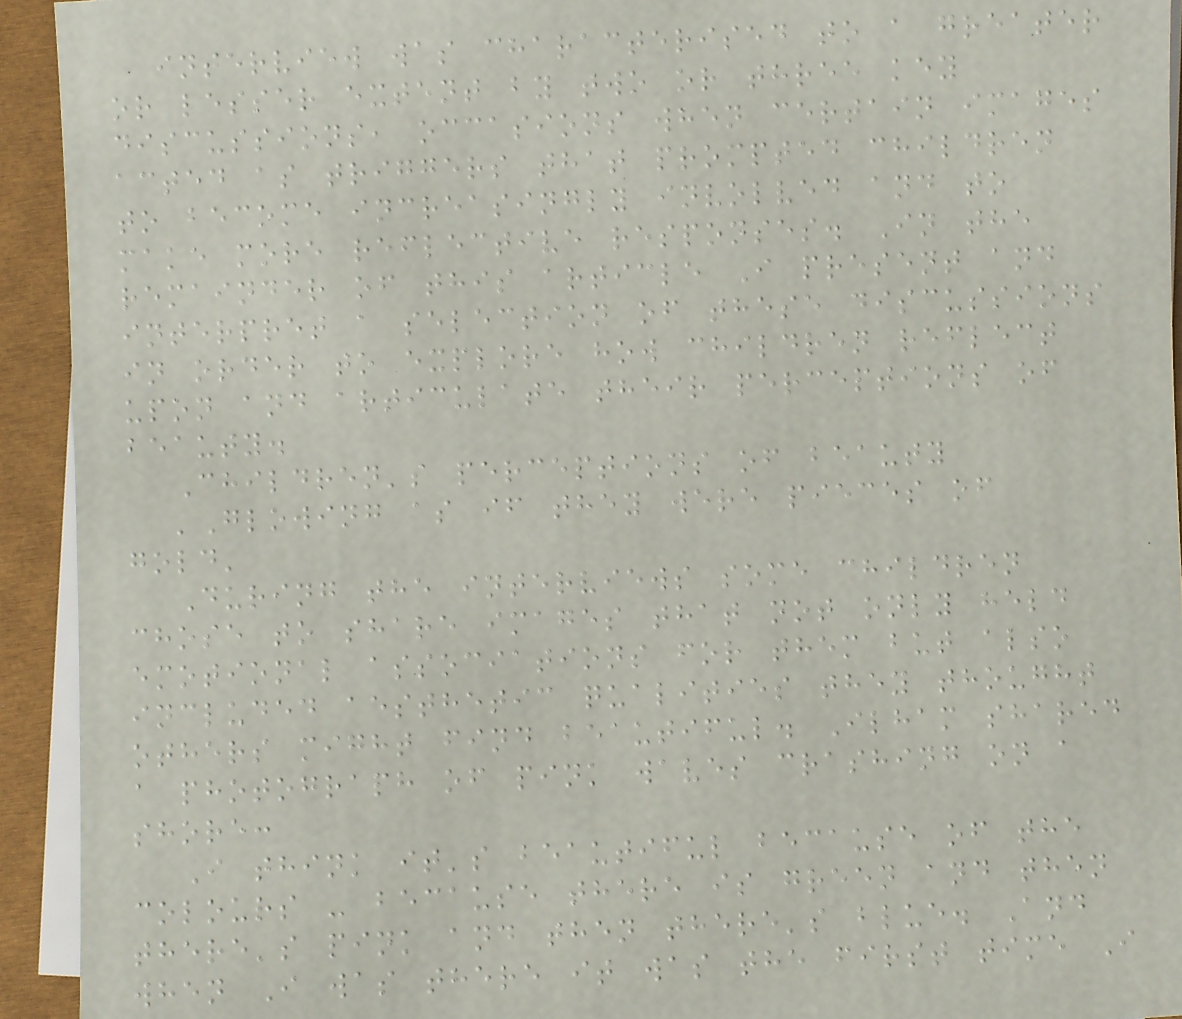interview was characterised to a greater
or lesser extent by two or three key
discussions, occasions when certain images
acted as triggers that prompted children
to become increasingly involved and to
make more reflective responses. In the
remainder of this article I present and
interpret a selection of these discussions
in order to explore how children reflect
upon and articulate their perceptions of
beauty.
Children's perceptions of beauty
'Glowing as if they were pieces of
gold'
During the interviews some children
chose to share images that not only held
emotional associations for them but also
included aesthetic qualities they thought
others might find beautiful. Ilham shared
a photograph of pink waves crashing on a
shore:
I think it's beautiful because of the
colours - because there is green and then
there's pink and then there's blue. And
when I was there it was the first time I
